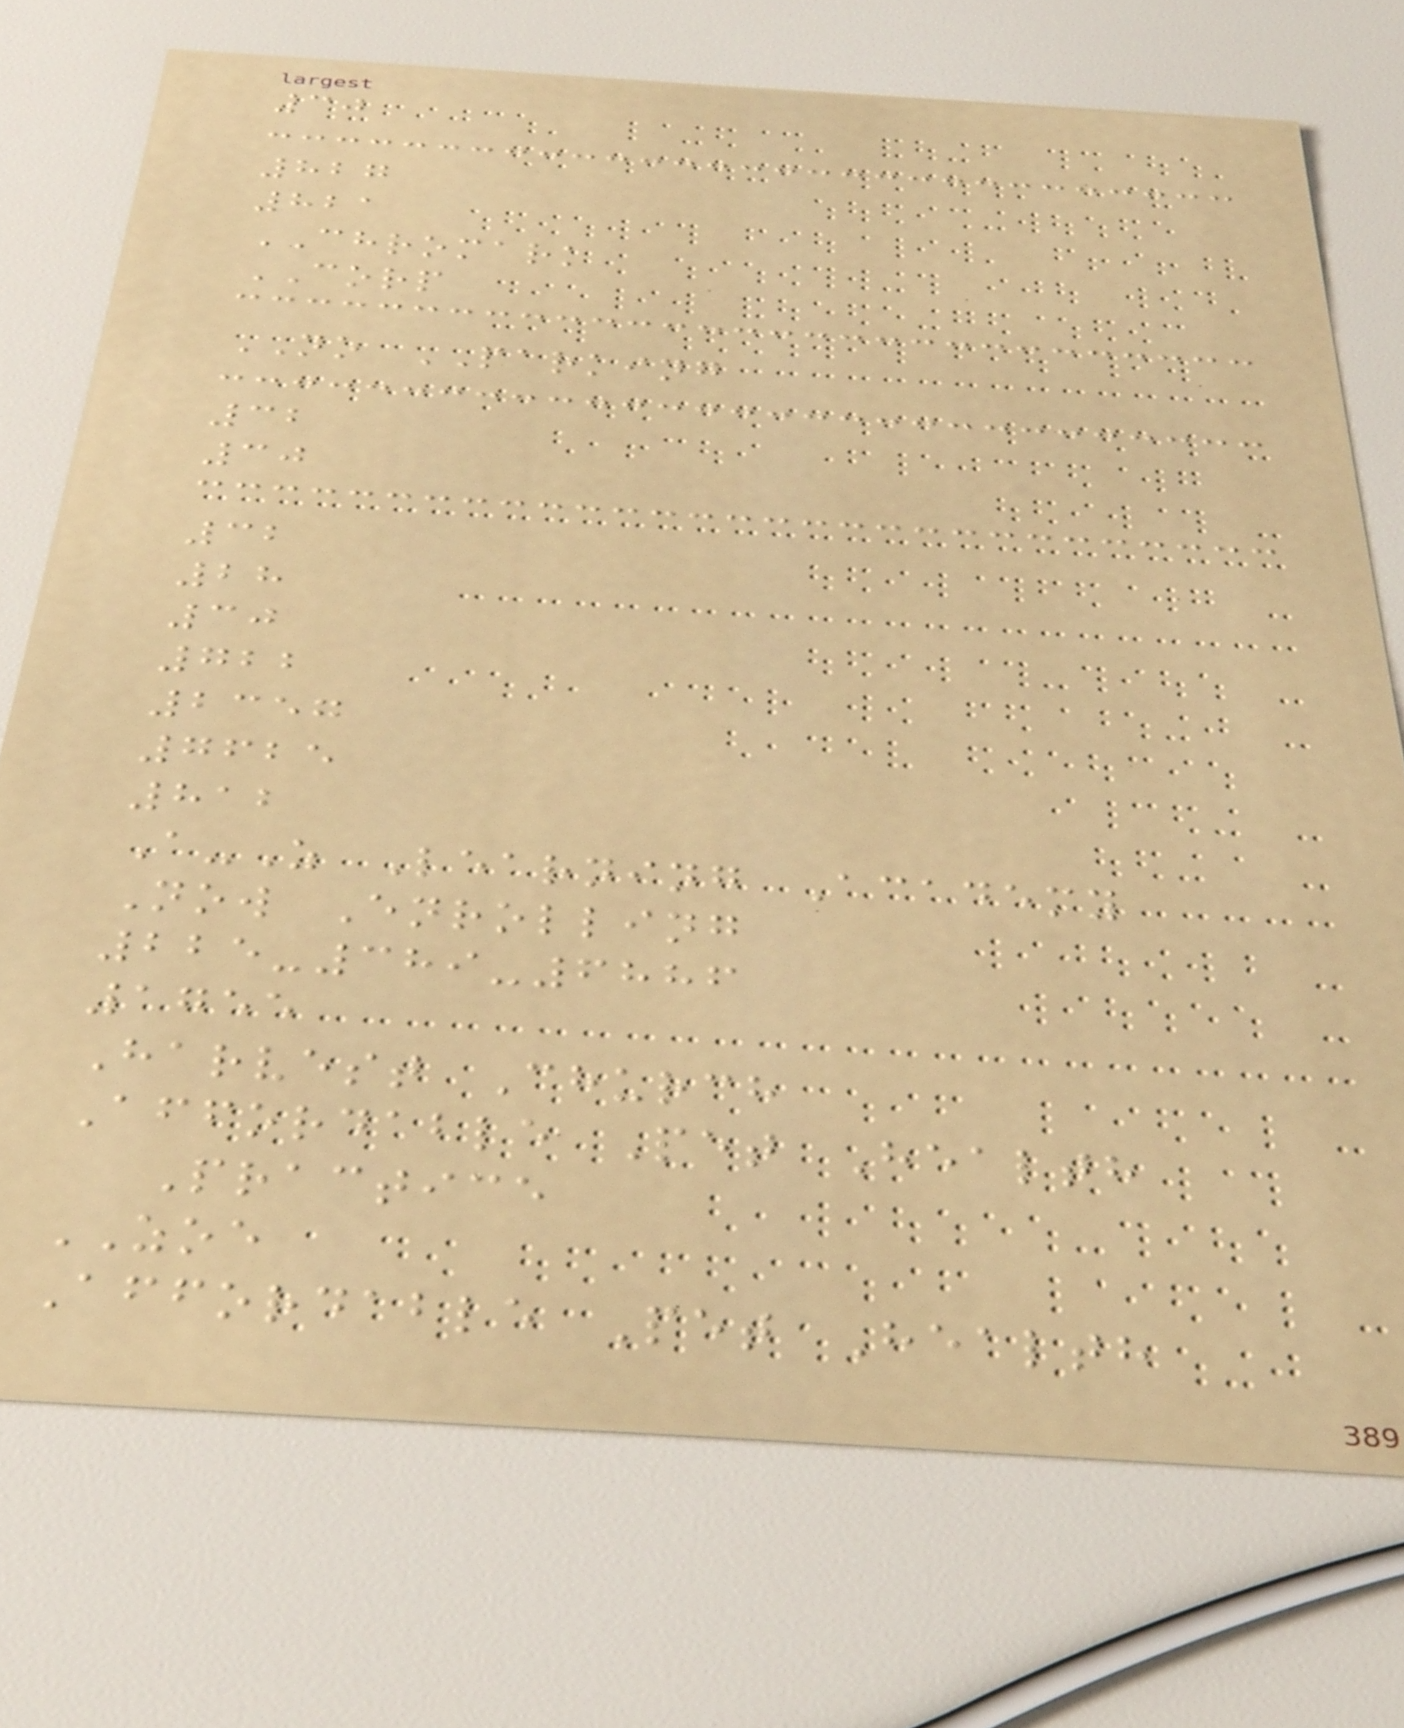30
827
821
CHROMARK
CORP
NO PARKING
32
30
32
28
30
722
2357
7625
812
A-Z Learning Academy
Now Enrolling
225-389-6886
1755
Harvest Church
Affordable Pet Health
Practice
ZOE
Affordable Pet Health
